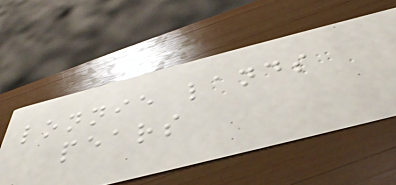lonnie lands
pears
